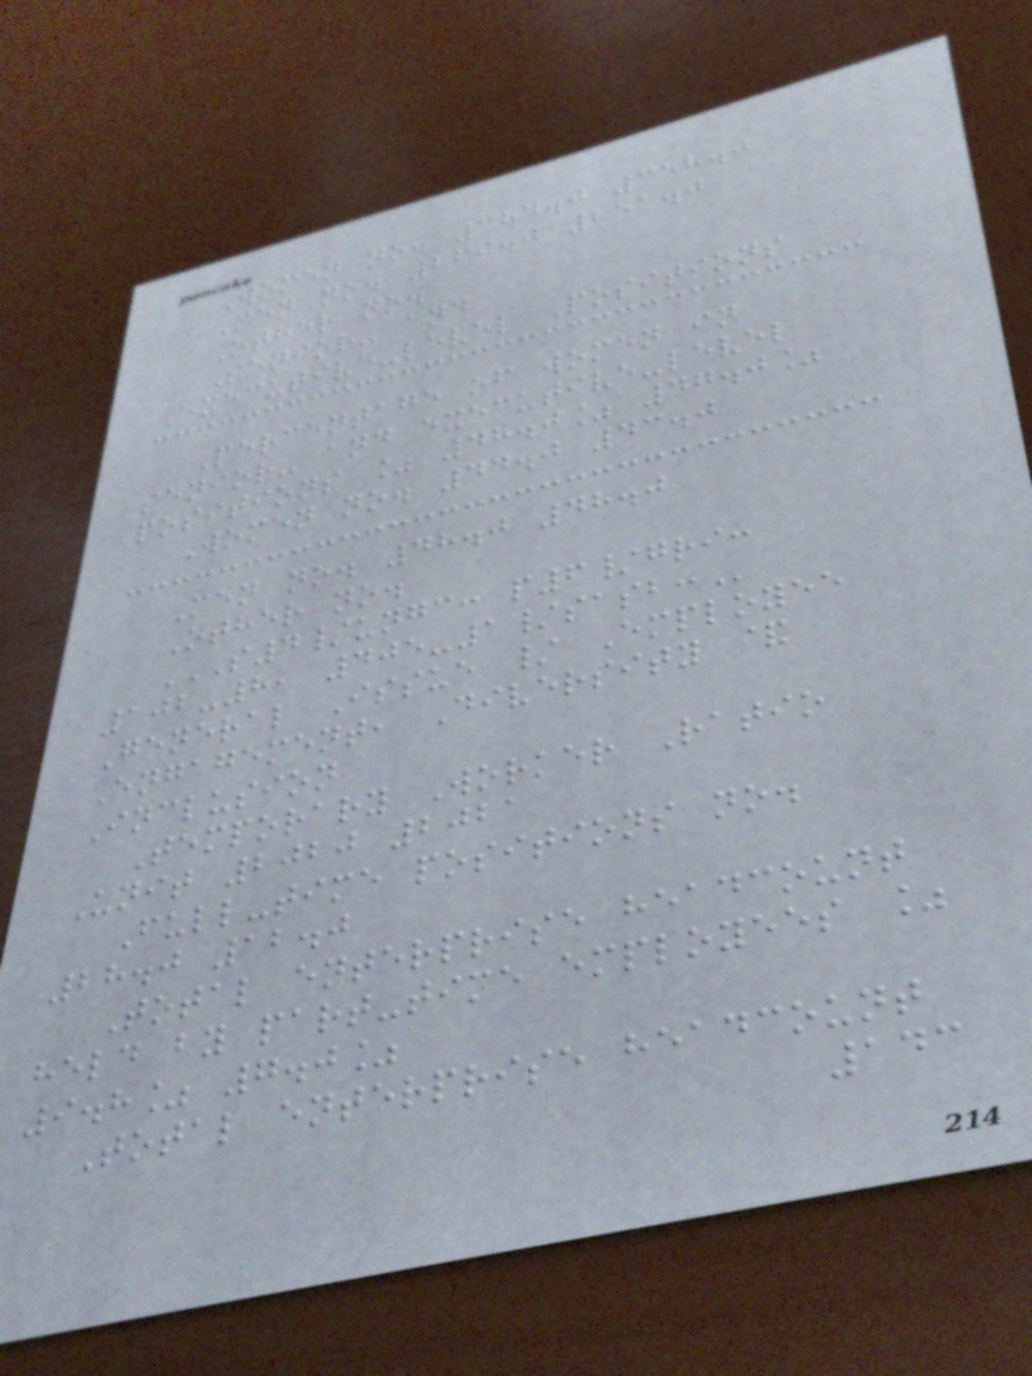Women no. 384.0 358.0
Men no. 269.0 251.0
Other no.
Senior- and
Executive-level Positions
Percentage of women in
senior- and executive-level
positions % 48.0% 47.0%
Women no. 44.0 43.0
Men no. 48.0 48.0
Other no.
S4/UNGC: P6/GRI:
102-8, 405-1/SASB:
General Issue / Employee
Engagement, Diversity &
Inclusion
Temporary Worker Ratio
Unit 2020 2021
Full-time positions no.
28.0 12.0
Total enterprise headcount
held by part-time employees %
9.8% 7.0%
Total enterprise headcount
143
